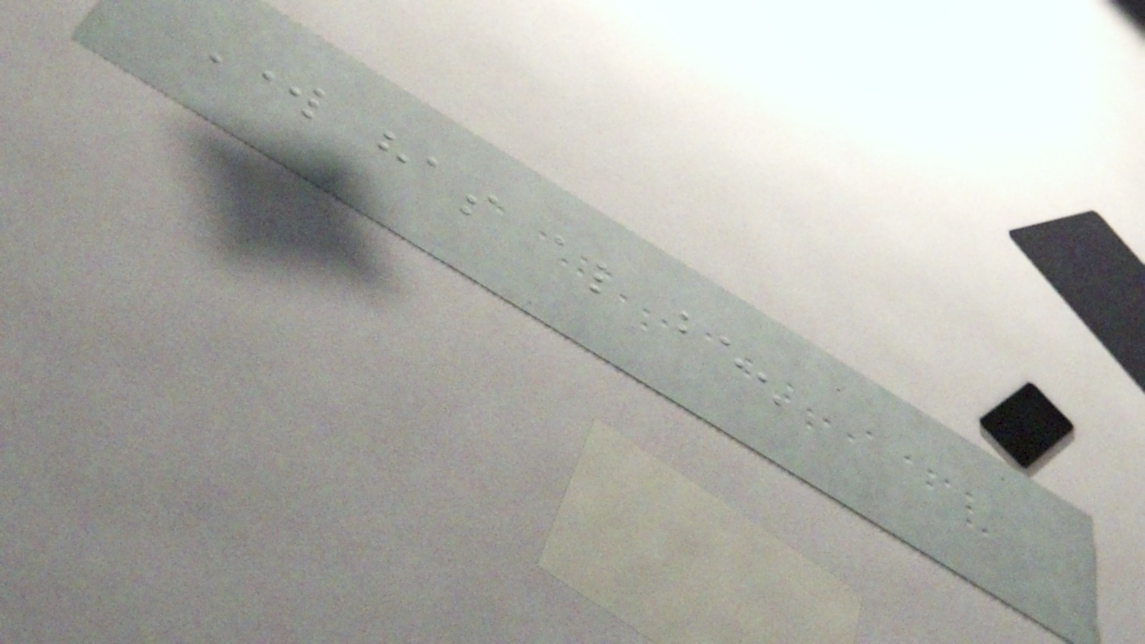Work has also been
